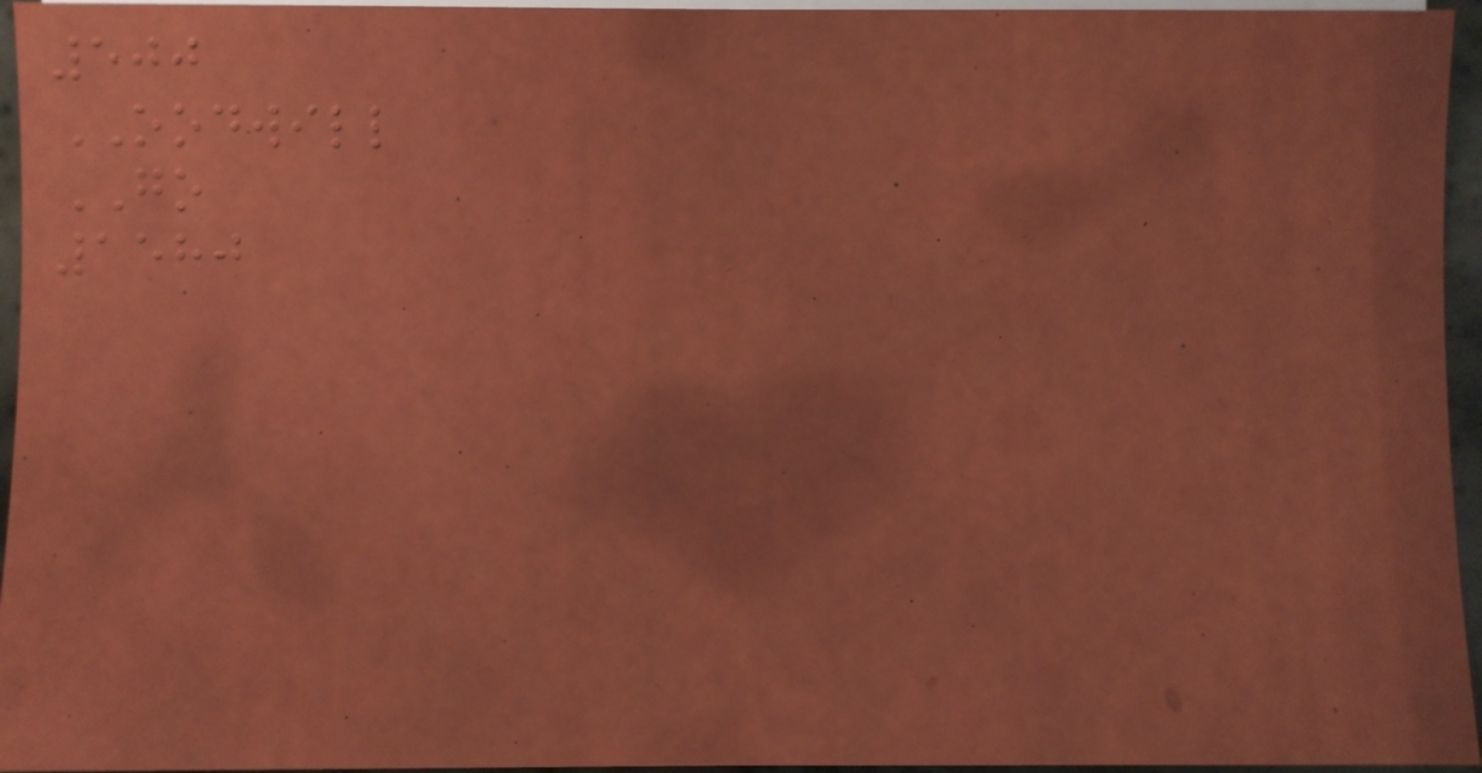500
OODWILL
GO
1580
